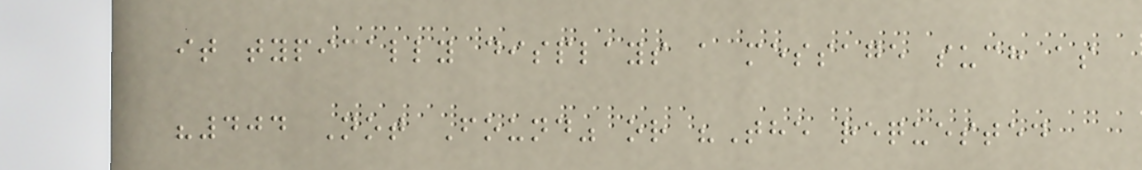it typically displays a message such as
"404 Not Found" or "The requested
